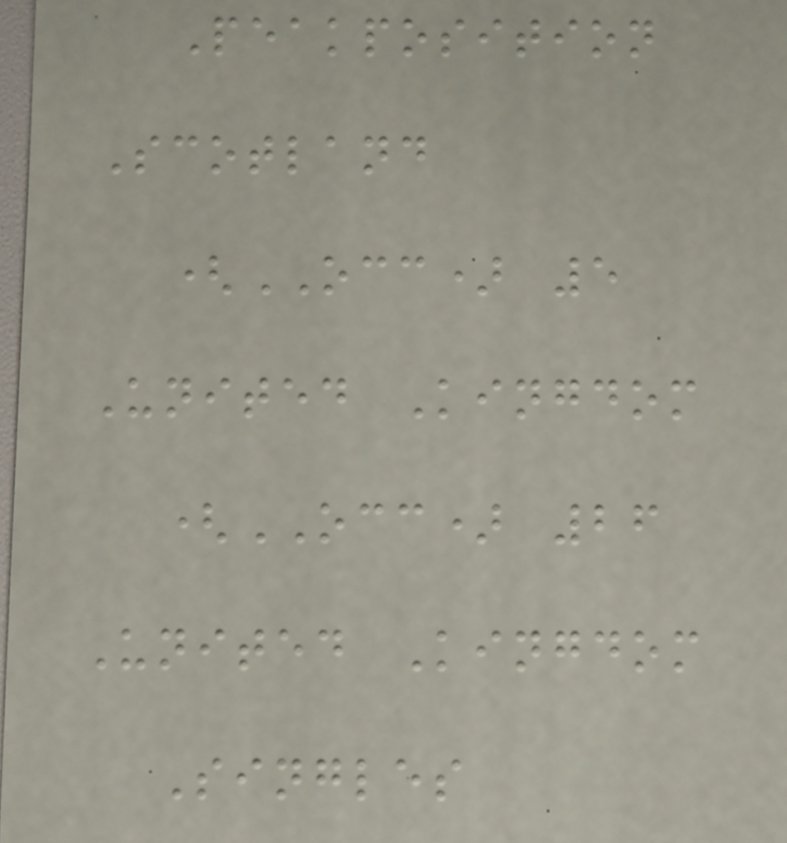Peakposition
Scotland
(OCC) 5
United Kingdom
(OCC) 26
United Kingdom
Singles
